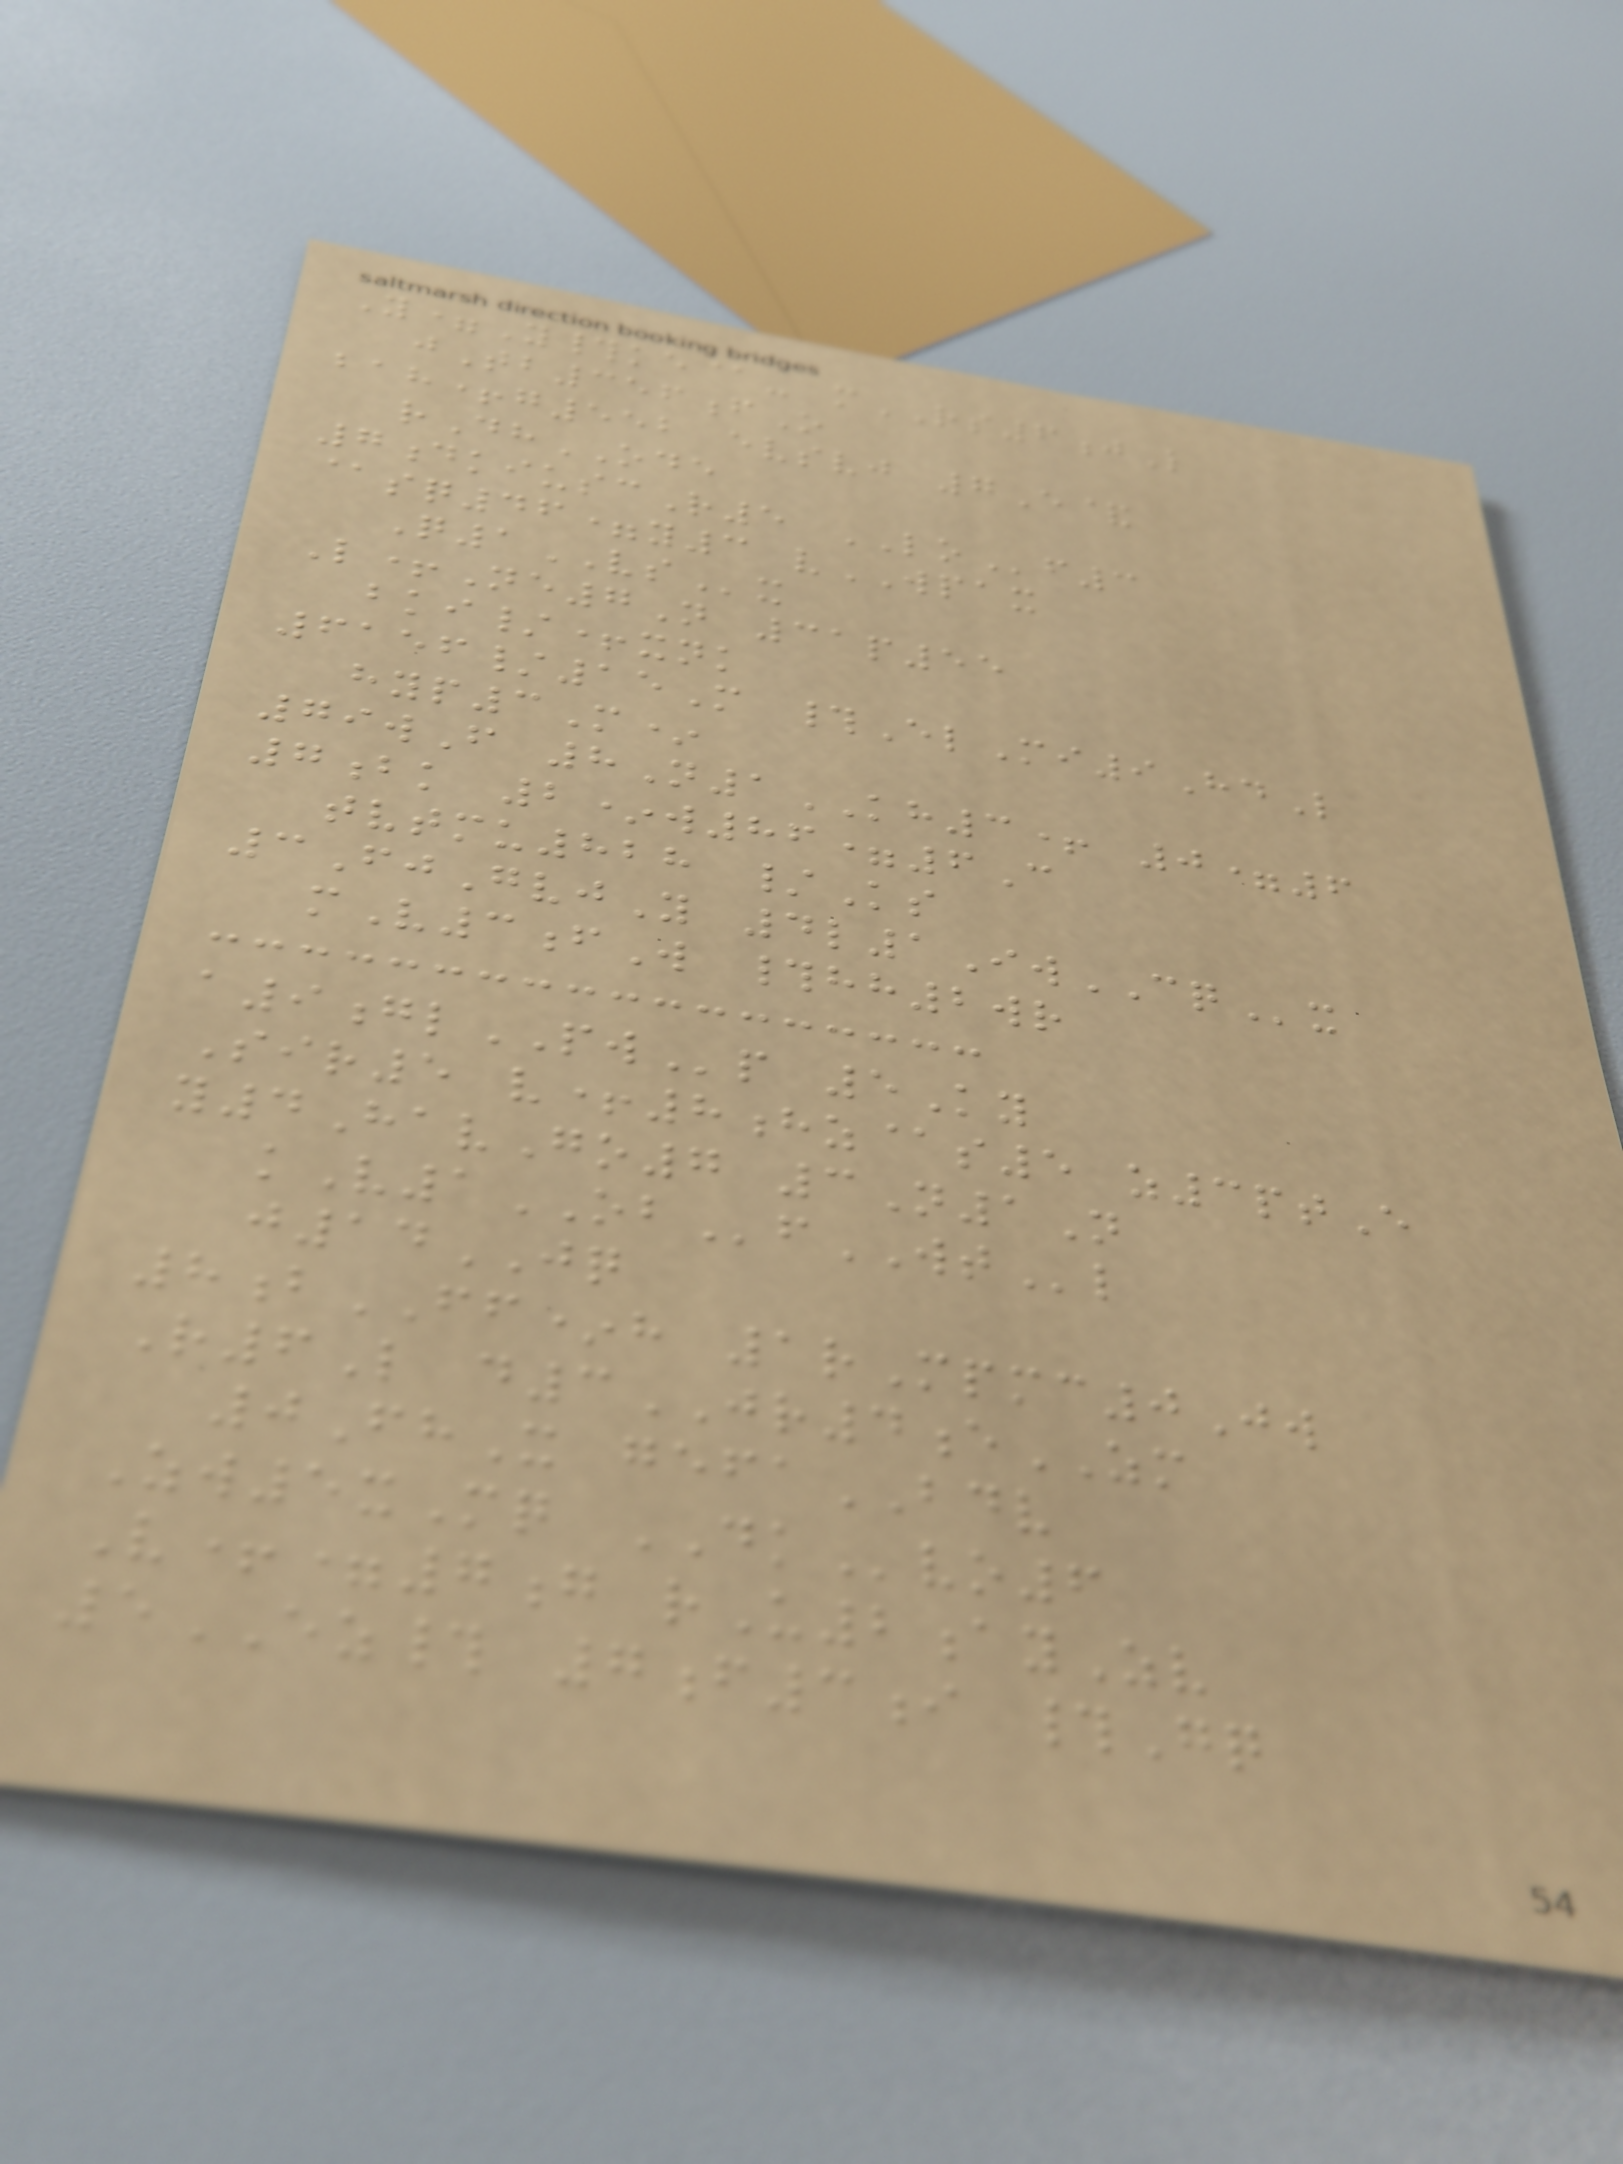Y=Y#ke@- mRS6jL
jTb356fO
bah+g552 evsvj 7E&
rDhODE
7dkiuscR5 LOf3
@sq46=y3 vWPAX
Q1VSx
L+Ne7N 31p55
bki/+xnk
6156/15M #ElMi9HdL
hyp3M*
79wF 8N1KH3+ 0=6
7bk 2*w86=6C
tvtmu828 /Ks
3FjGvjY 4l1IwCQx
mV3fW #hh2wr
a9glPWp 5Ky
Sir5 v+8hz@s5 z3ptE
y4HavGo7 3N1N
kV1OBfWTl
j14JQ
8bFF*h 1rMpmc0Jw
R6L d3JR4eZM
0FhX gefaBDV
Zw5xMq DKvo6
V+=7g rU2ayZv
5EZ# 7f3i #Gq
